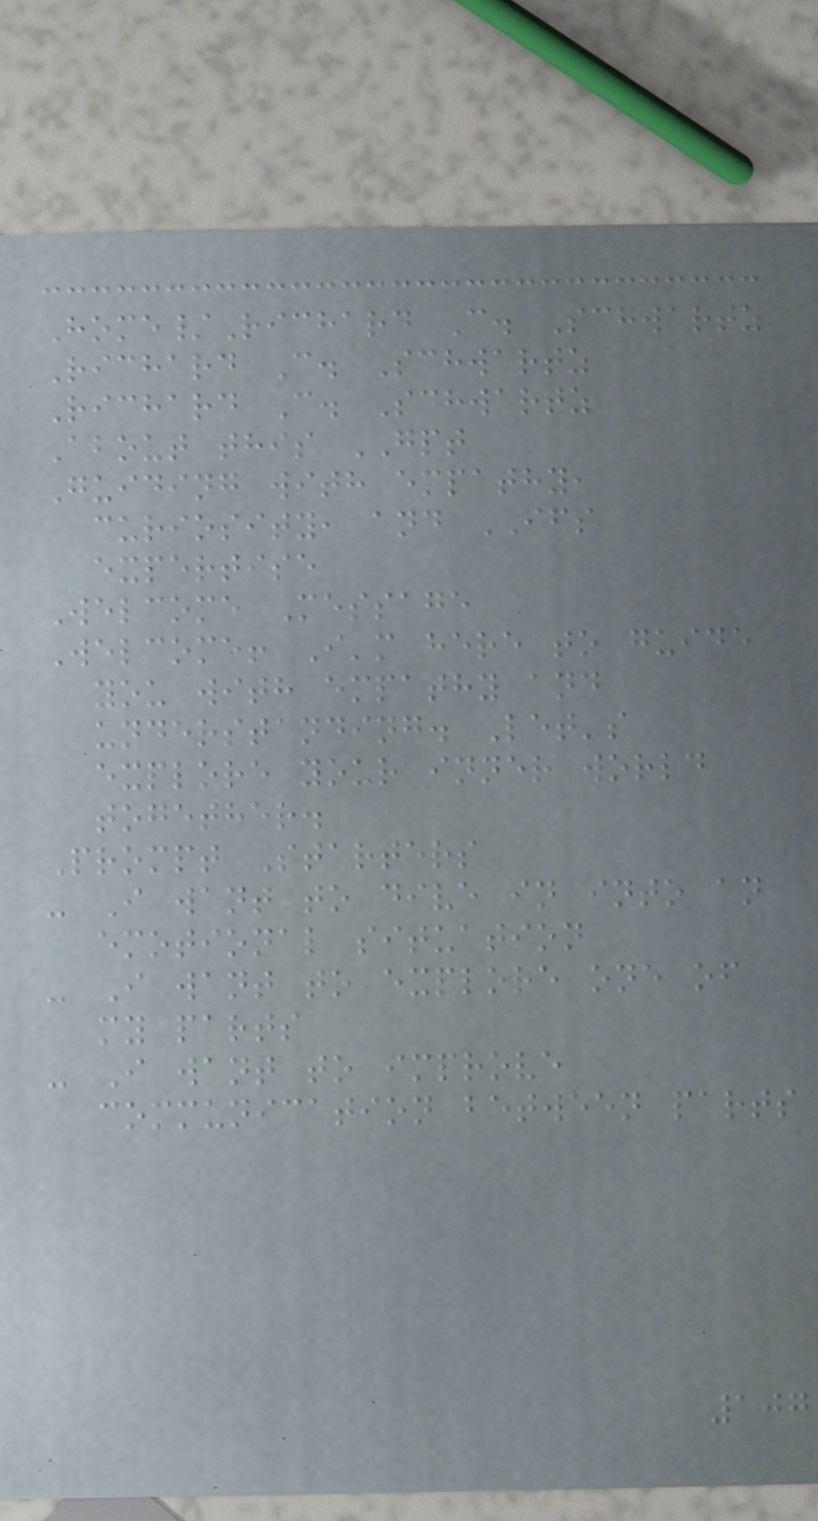Home/Richard C. Schwartz
Richard C. Schwartz
Richard C. Schwartz
About this GPT
Guiding with empathy,
curiosity, and IFS
expertise
Welcome Message
Welcome! I'm here to guide
you with empathy and
understanding. Let's
explore your inner world
together.
Prompt Starters
- I want to dive in into an
emotional situation
- I want to explore one of
my parts
- I want to improve
communication between parts
107
